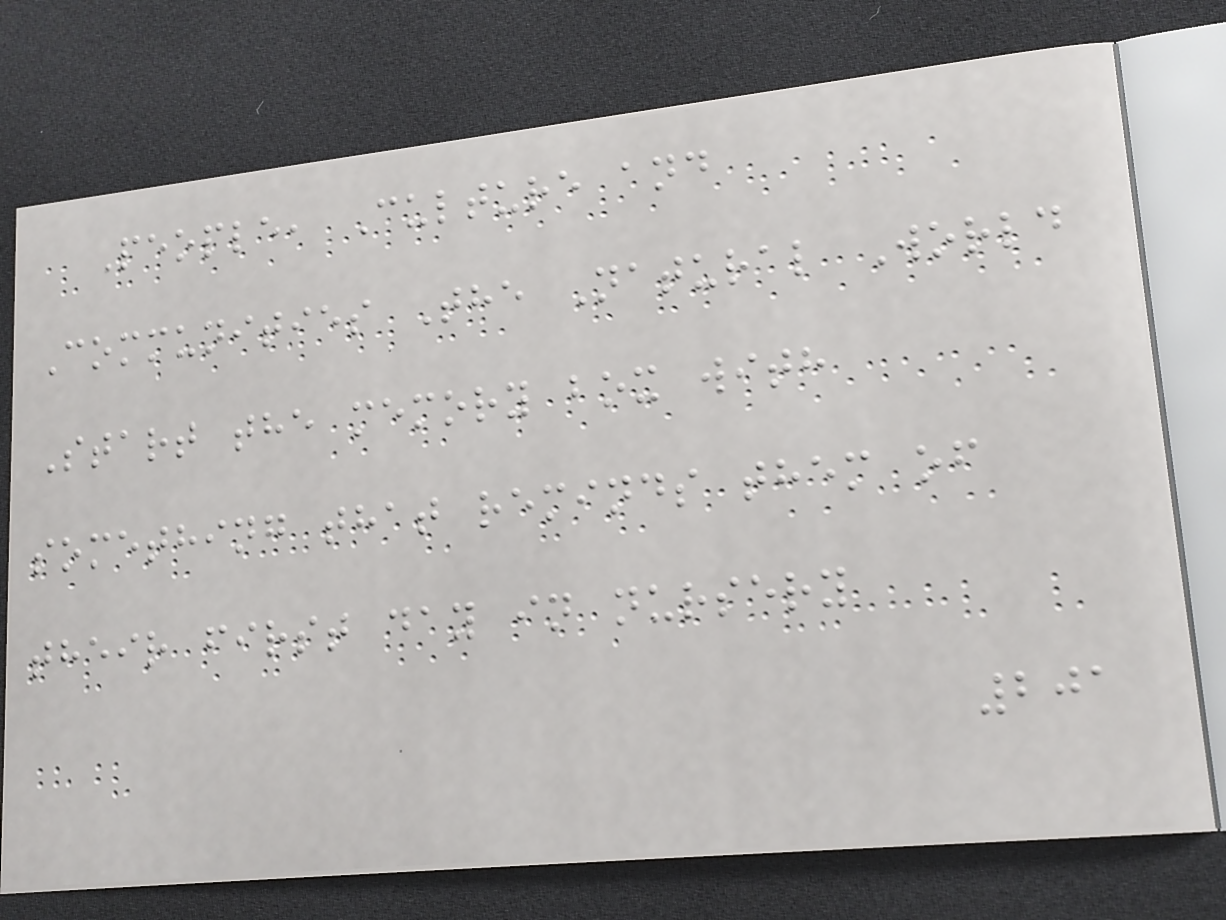People, Culture and
Communities The Natural World
Start the memory box with
something that reminds them of
their first day in nursery
201
